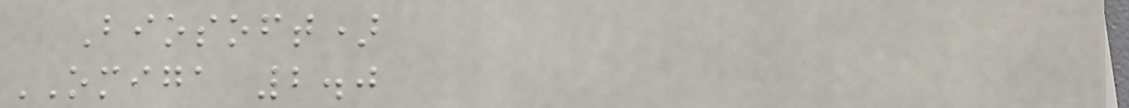Biosoft)
OMIGA 2.0
